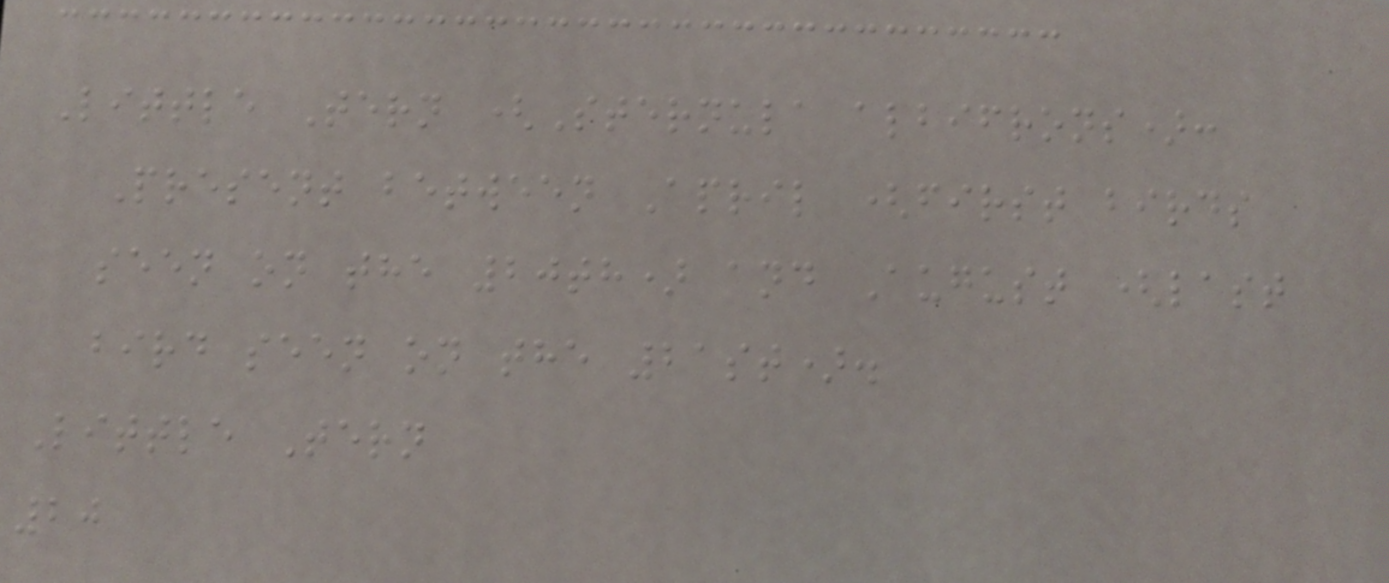Little Tern (Sternula albifrons):
Present between April (first birds
seen on the 20th) and August (last
bird seen on the 21st).
Little Tern
20
